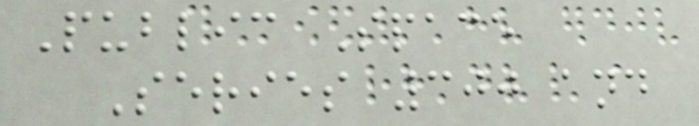Public Space
Series 300 and
